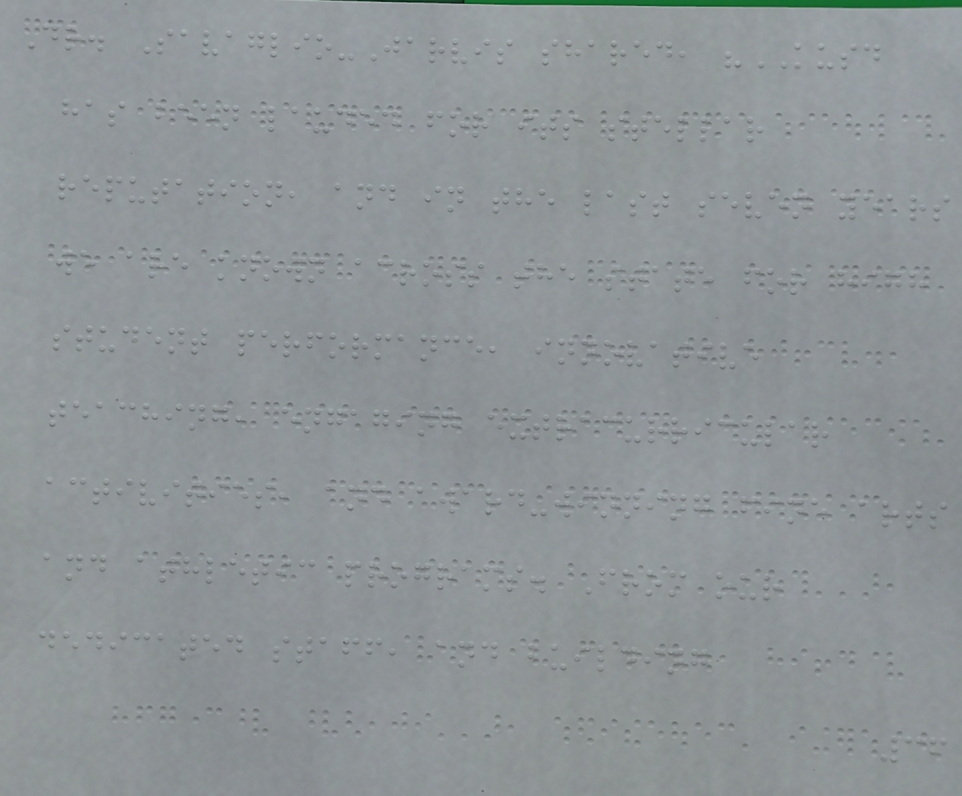Dr. Savaglio-Jarvis shared, "KUSD
has been lauded for its stellar
reputation, and in the last seven years
we are known across the state for high
student performance, innovative
teaching, engaging extracurricular
activities, and award-winning fine arts
and athletic programs. From our
dedicated staff, and building
36
